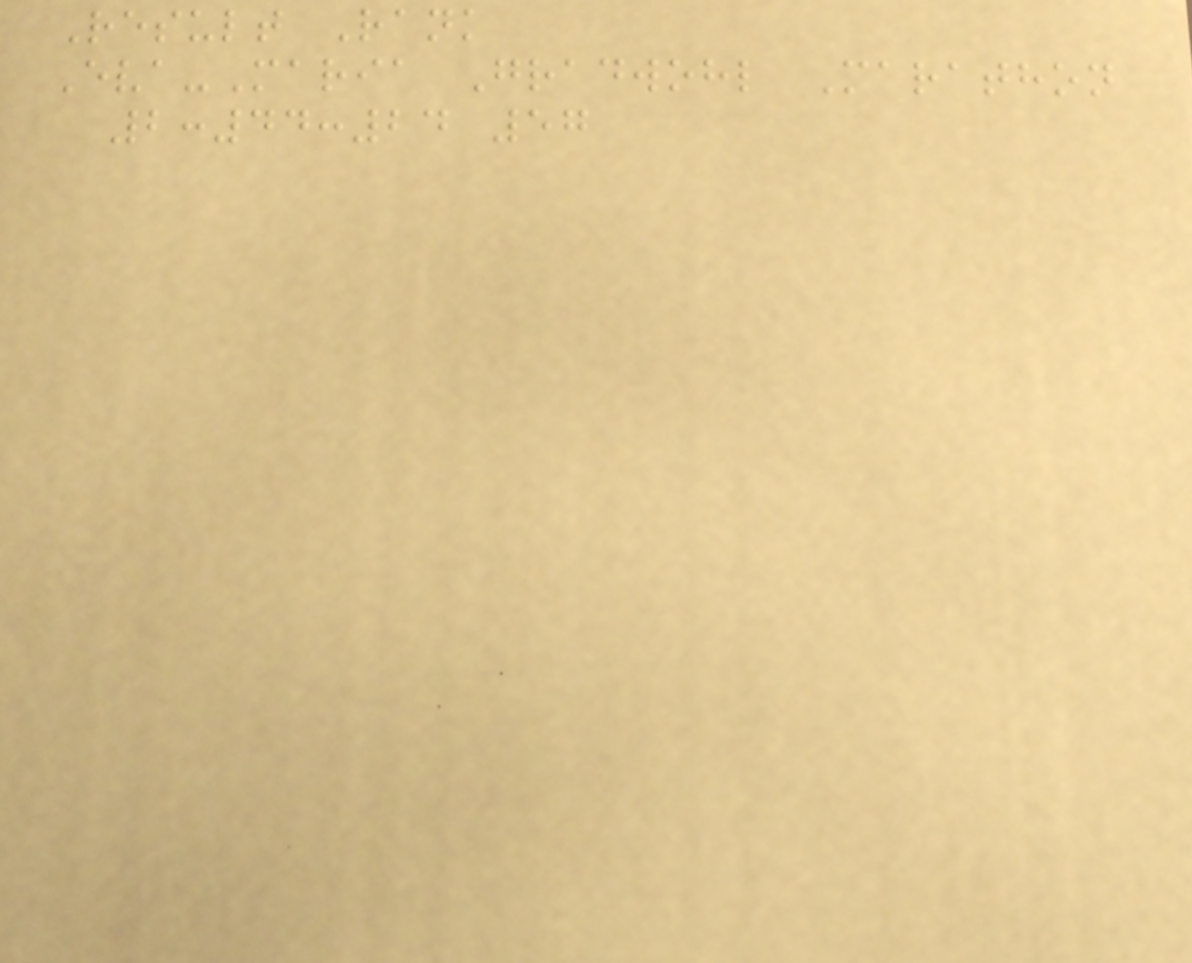Result Rank
Eva-Maria Gradwohl Marathon
2:44:24 57
